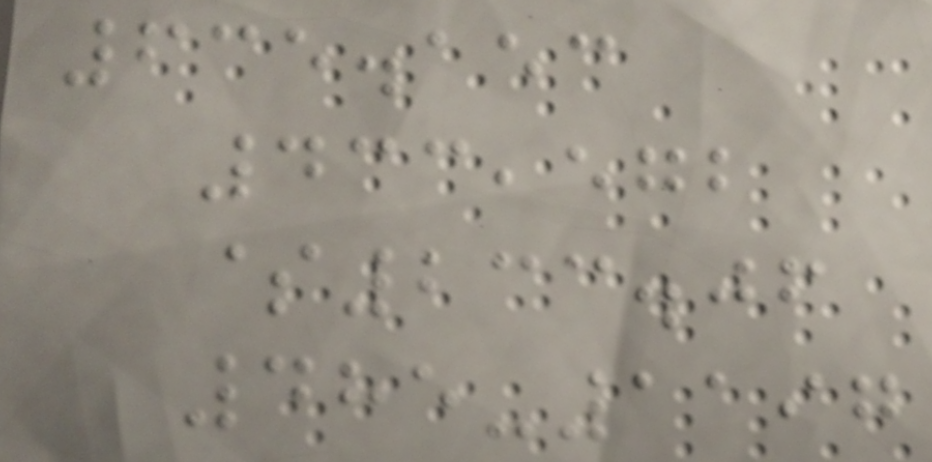635.153
433,572
$233.06
485-1197
